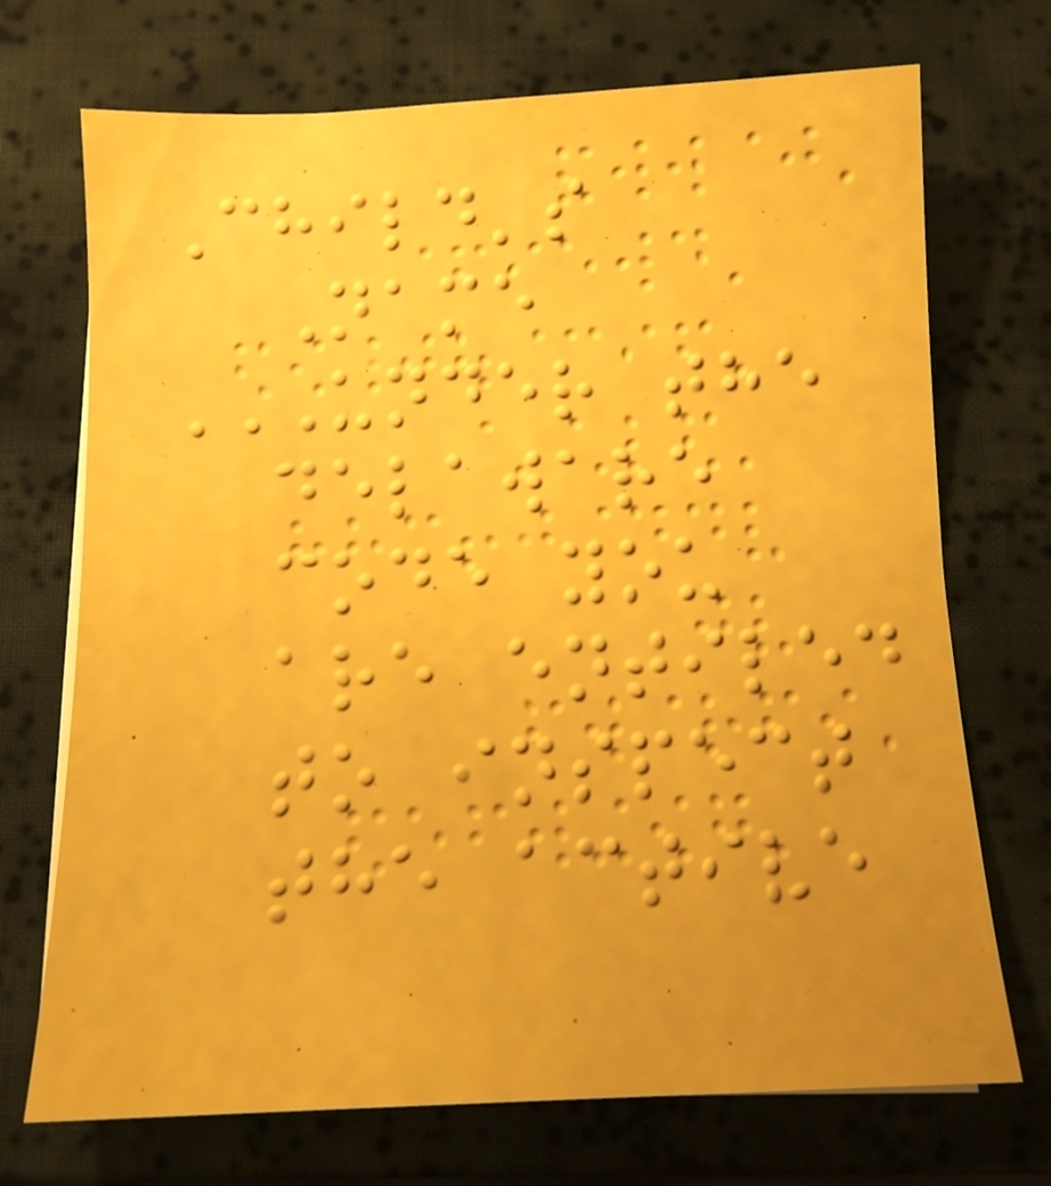Child's
Name
UNDER THE
DELAWARE
CODE YOU
ARE ENTILED
TO INSPECT
THE ACTIVE
